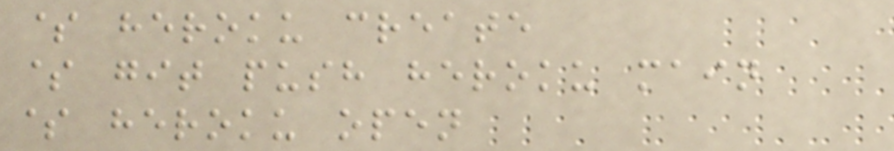$ heroku create
$ git push heroku main
$ heroku open
